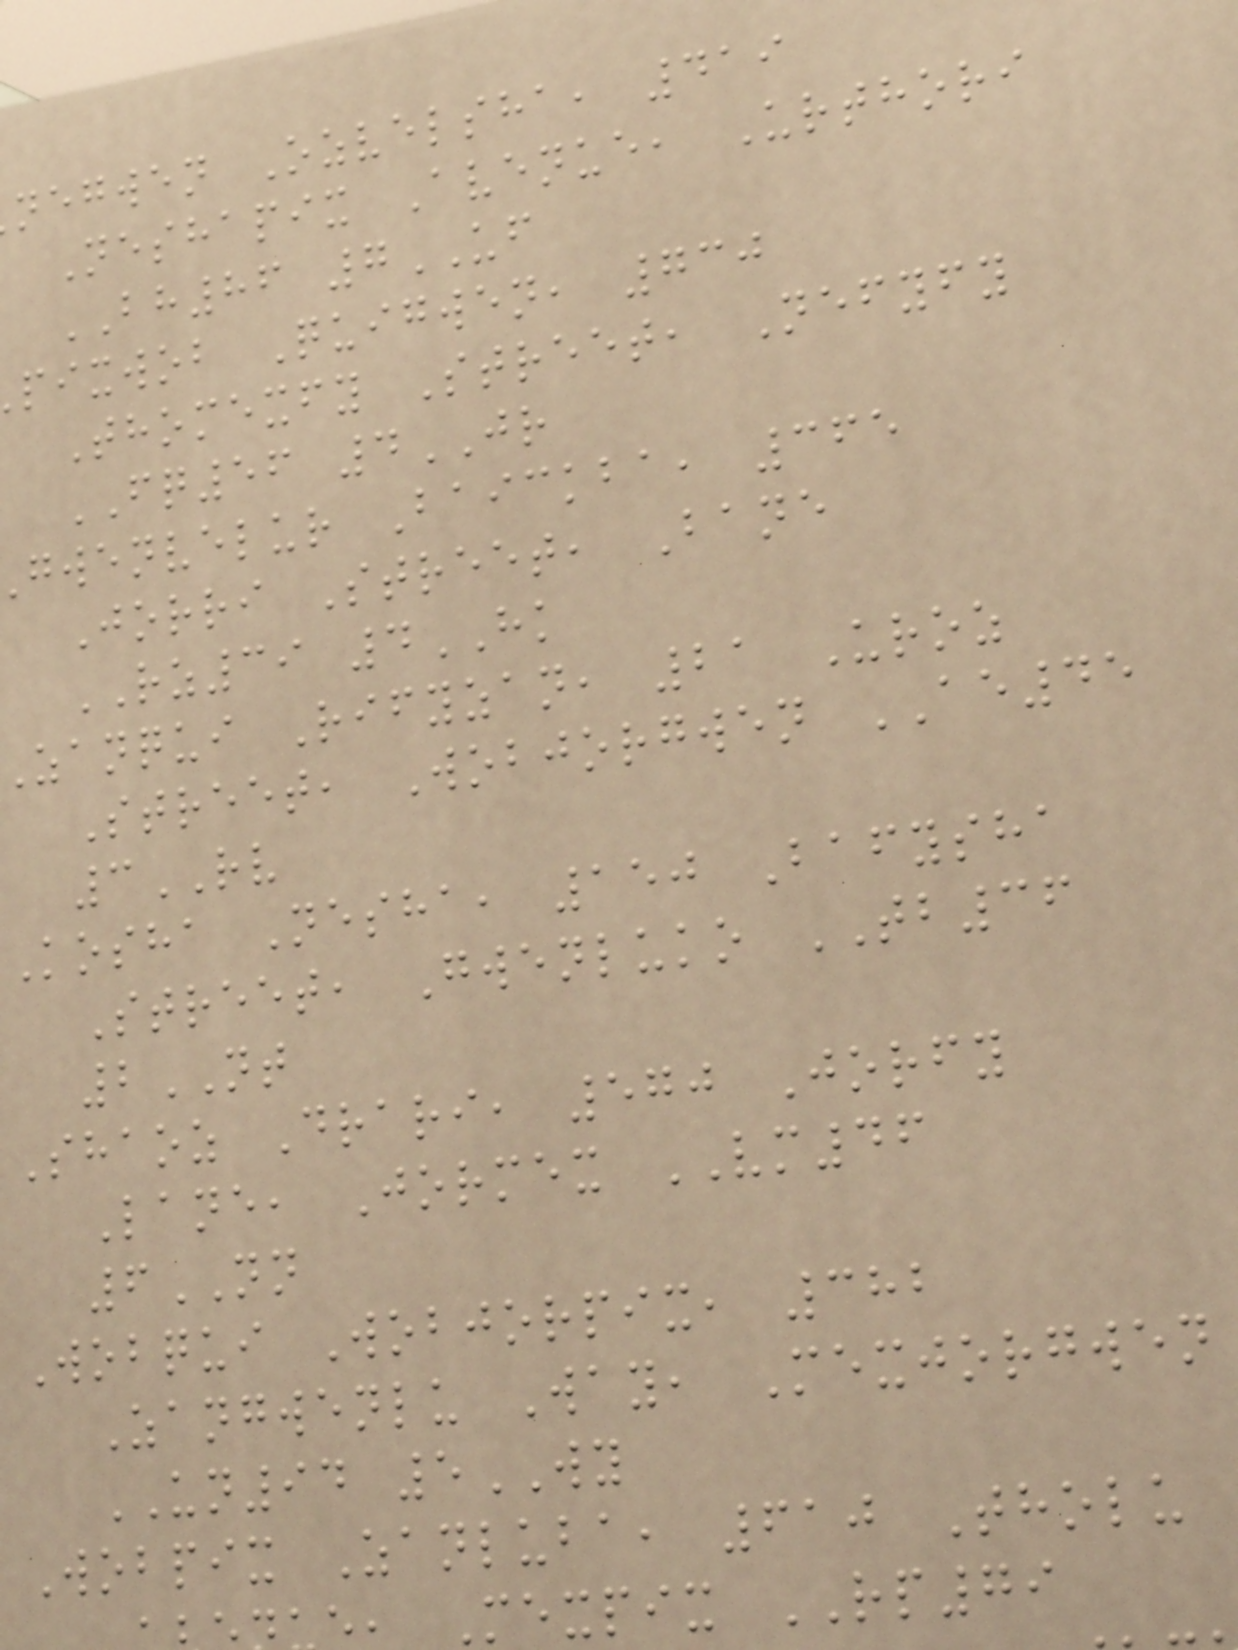negwen Ozvelsha, 419
Neshapix Avenue, Urthori
BH86 7UF
pixwob Quigwen, 730
Thomexfy Street, Nefyfy
FQ56 4JR
gwenvelur Baickba, 365
Jorri Street, Bane
RZ39 4HK
zanqui Rifyzan, 21 Uroz
Street, Wobjorgwen AE45
3RV
Kosha Nesha, 150 Bafysha
Street, Gwenluko TB36
2NT
Shaoz Drari, 570 Jorfy
Lane, Jormex VM46
6NN
Wobqui Wobjorpix, 382
Zangwenlu Way, Mexjorgwen
UN94 5WY
Wobpix Zanluba, 610 Tholu
Mexpix RP79
